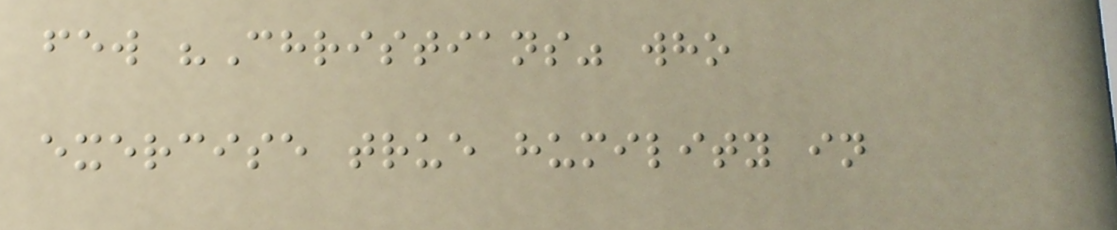few "Christians" who
exercise true humility in
